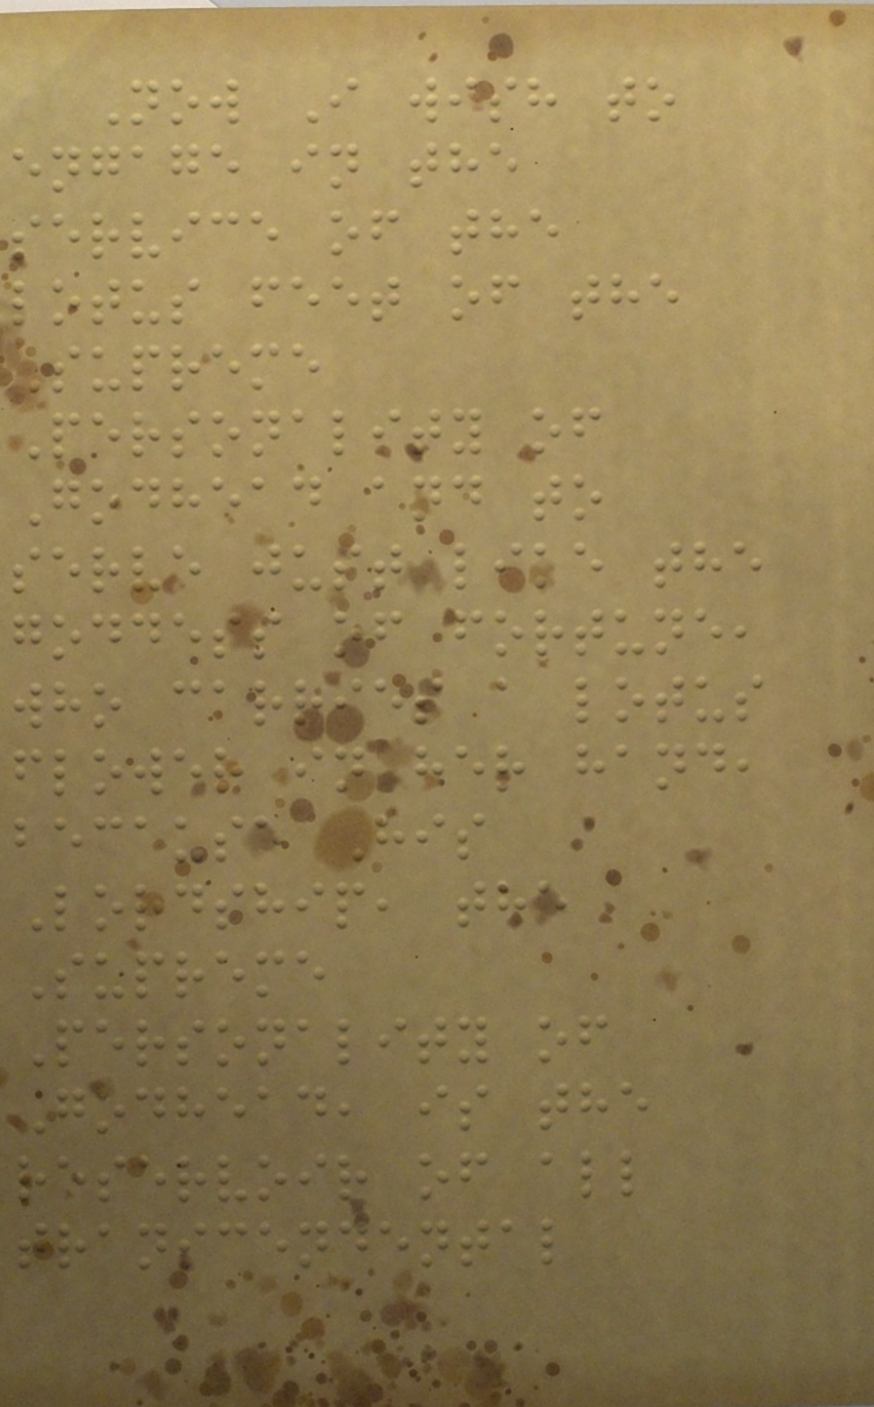Now I wish to
engage in the
service of the
lotus feet of the
Supreme
Personality of
Godhead and to
serve just like the
goddess of fortune,
who carries a lotus
flower in her hand,
because His
Lordship, the
Supreme
Personality of
Godhead, is the
reservoir of all
transcendental
